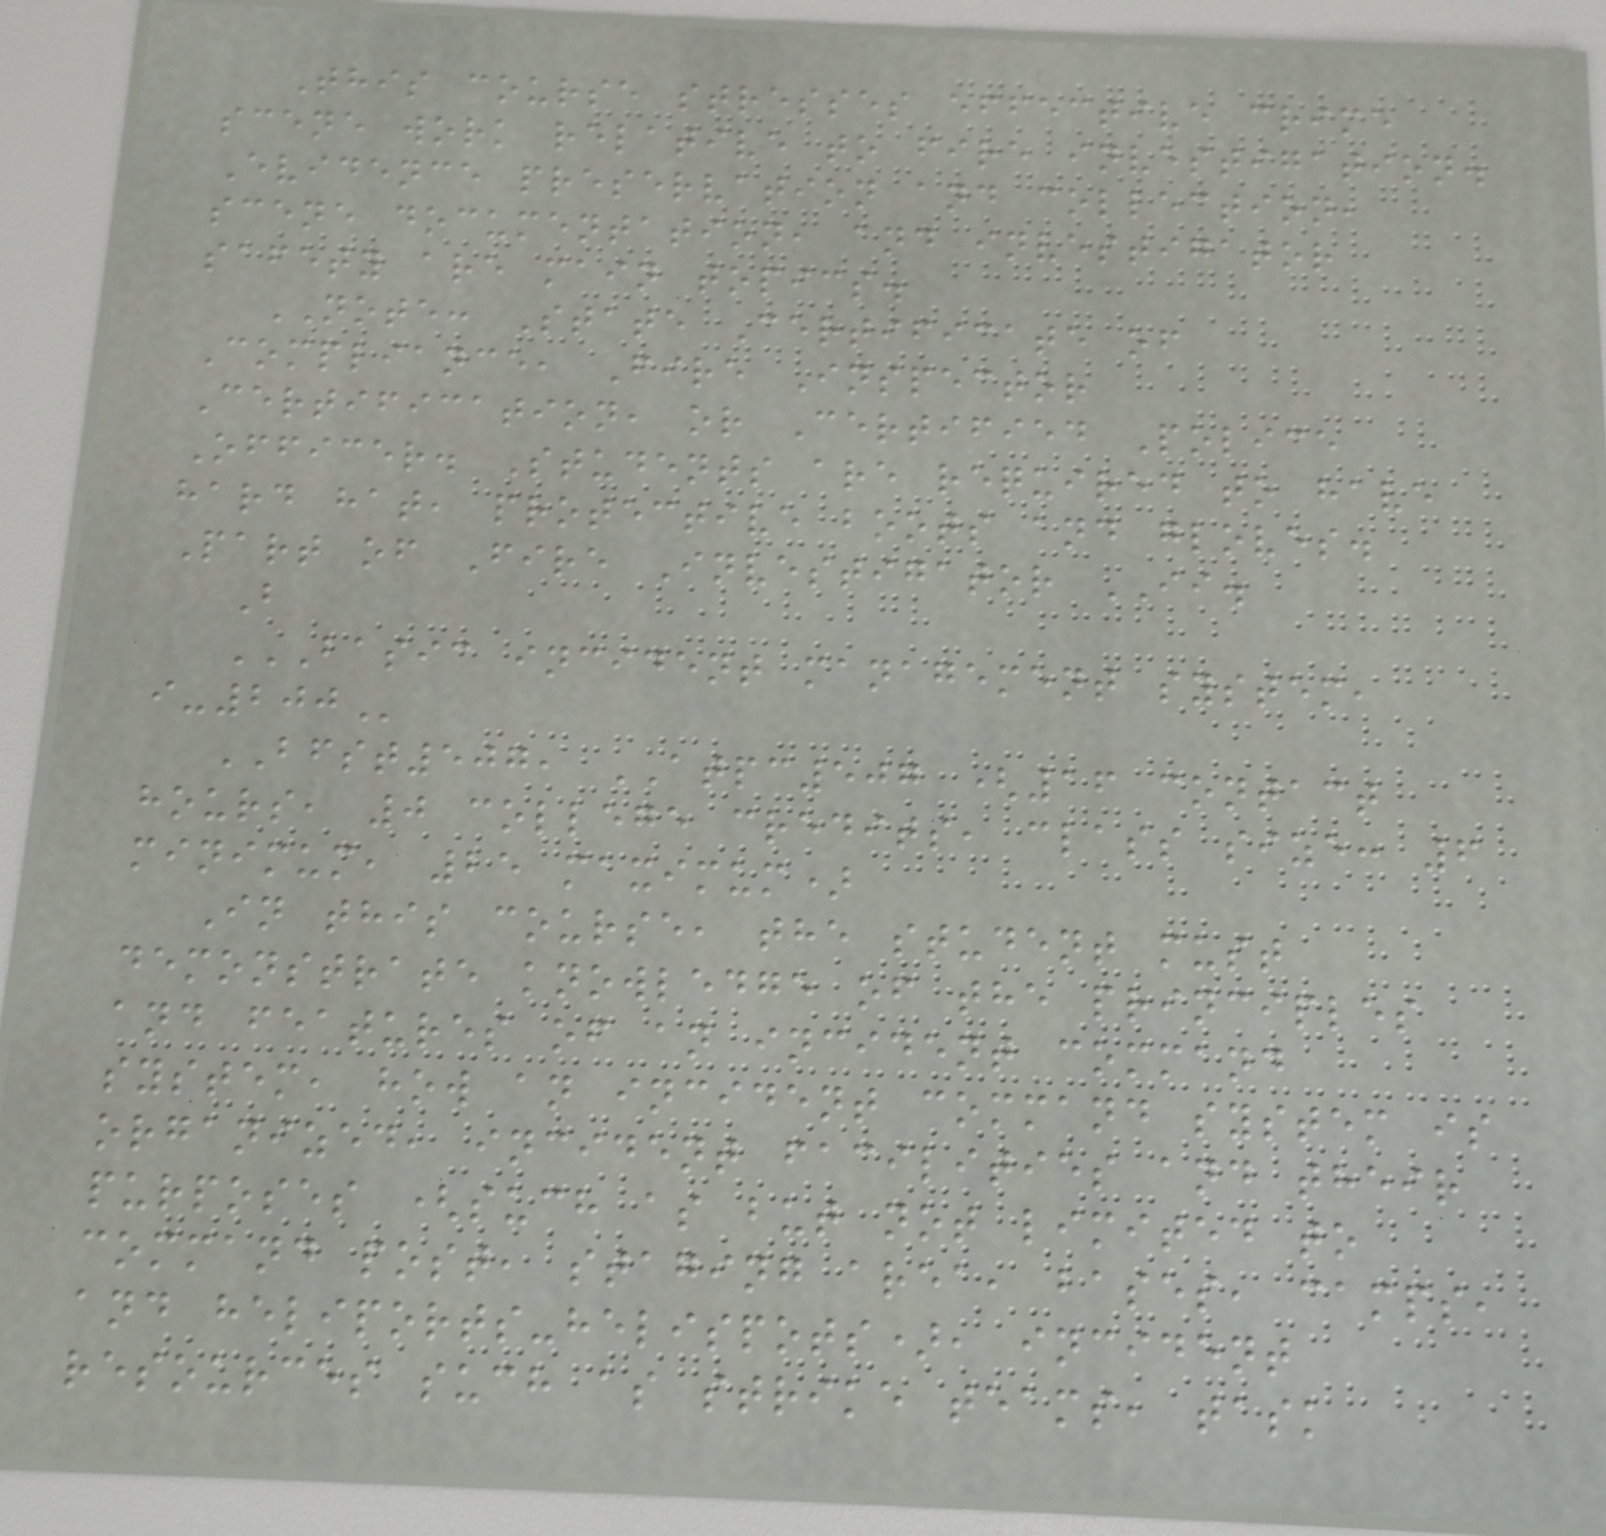This course stresses effective crime
scene work relative to fire investigation.
Evidence preservation and collection,
scene documentation, and investigator
safety are main topics.
NOTE: State Certificate of
Compliance, Fire Inspector
Certification, or Certified Police
Officer. Students are required to have
hard hat, protective boots and gloves.
Part of Fire Investigator II.
B
BASIC INCIDENT MANAGEMENT SYSTEM,
I-200
BFST507, ATPC507 (16 contact
hours, 0 college credits, class size: 6
minimum, 25 maximum)
In this course, the student must
demonstrate knowledge of the principles
and features of an incident command
system, how an incident command system is
organized, incident facilities and their
purposes (such as but not limited to
command post, staging area, bases, camps,
and heliports-helispots), incident
resources such as strike teams, task
